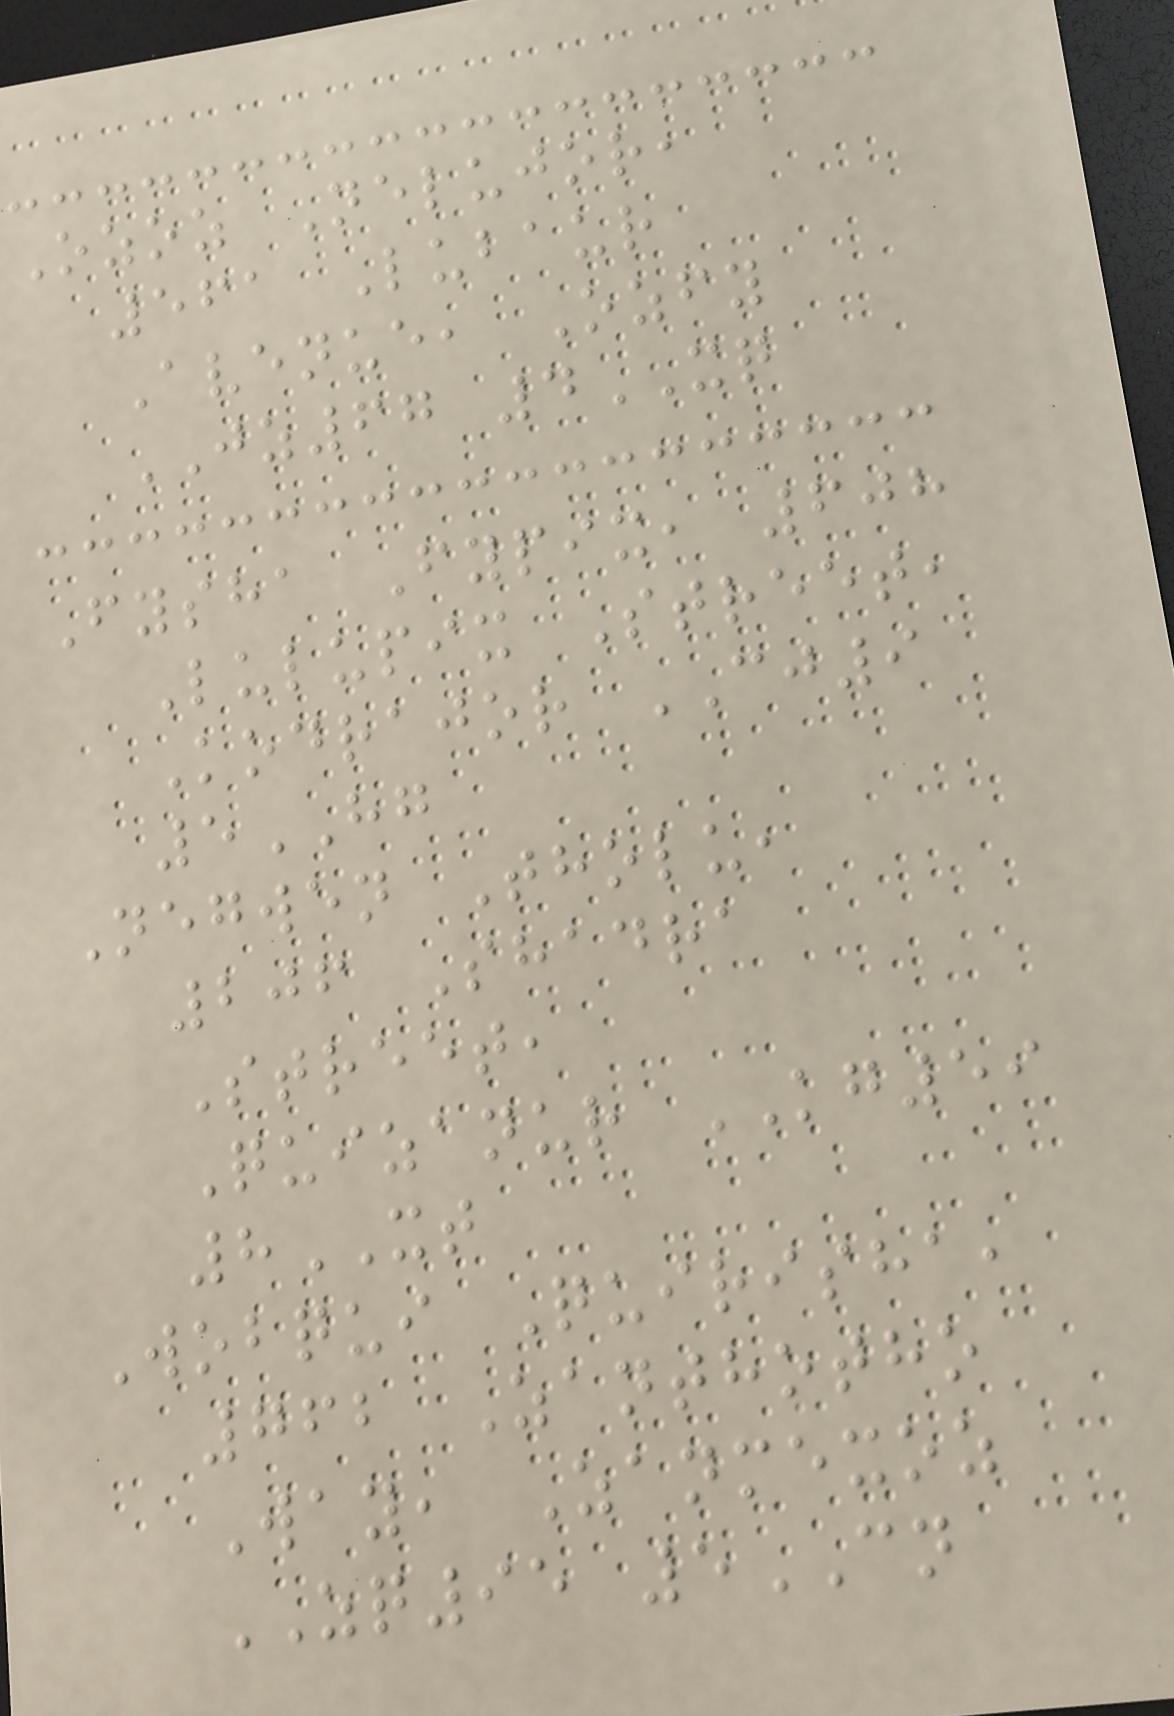Ozoz Nelujor,
561 Lubaur
Avenue, Ozfy
JZ67 4XQ
Fysha Fypix, 608
Lulupix Street,
Kodrajor CJ9
5HG
Negwen Tholu,
206 Shadra
Street,
Quizanur KG59
8XT
Wobqui Quirisha,
762 Zanthotho
Way, Zanmexoz
ZQ95 5CN
